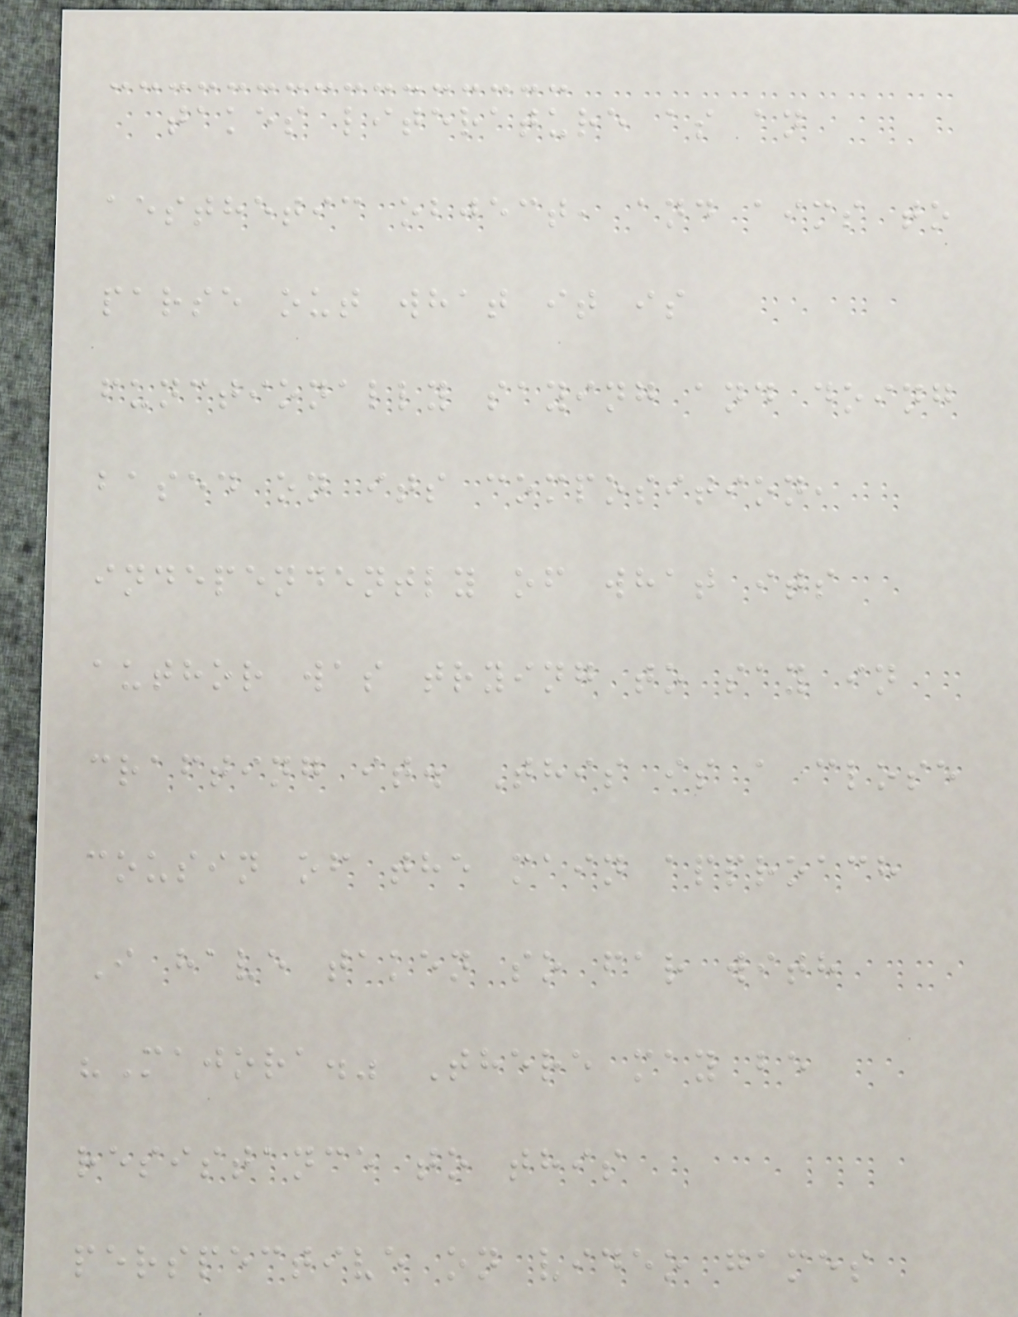takes literature as an
aesthetic object, and aims to
parse out what it is
functionally saying and doing
based on its composition,
independently of what its
author was trying to say in
crafting it. This is a close
cousin of the main approach
I have taken so far with
"Majora." There may be
resistance to this
perspective on video games
